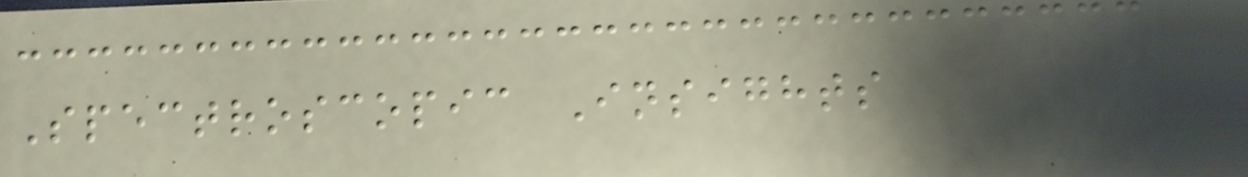Spectroscopic Insights
